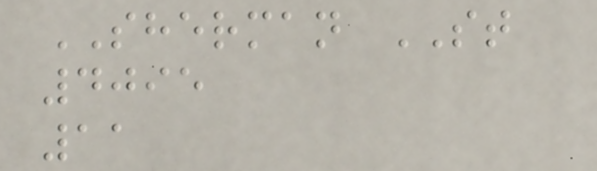SHERMAN ST
4095
11
